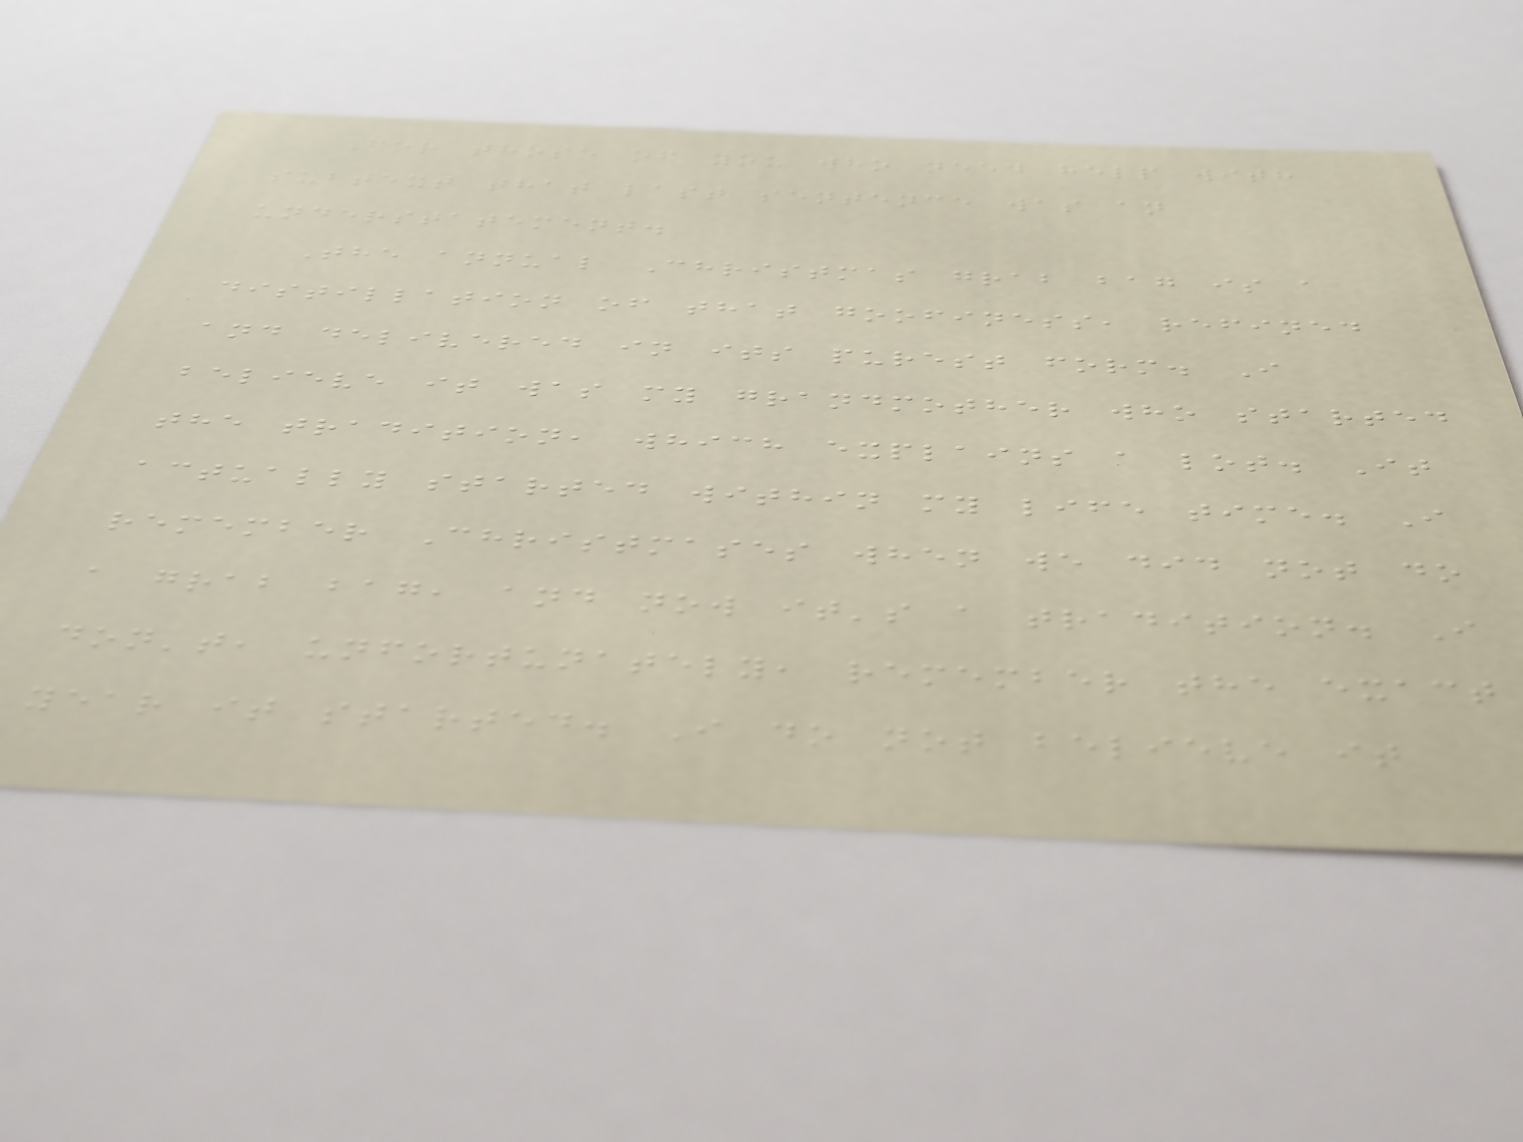For those of you who need help with
subtext that last sentence was an
understatement.
The annual Christmas grab bag is a
distillation of that goofiness, refined
and delivered in its purest form. I
believe it was my grandmother who started
the tradition, which explains a lot. It
actually started within my life time. I
remember Christmases when we did not do
a grab bag, and now it's a tradition. I
don't, unfortunately, remember the exact
year it started. I do not believe it
